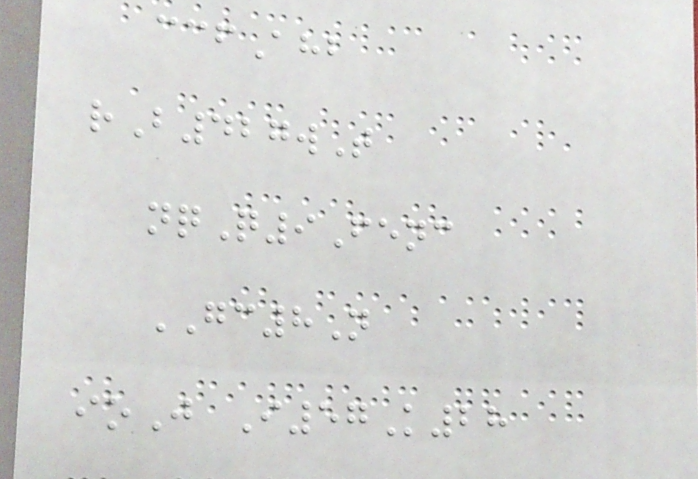ccfAhb
rB427wT
nqQ9Fenc
GC8N
ioJ I57K28
